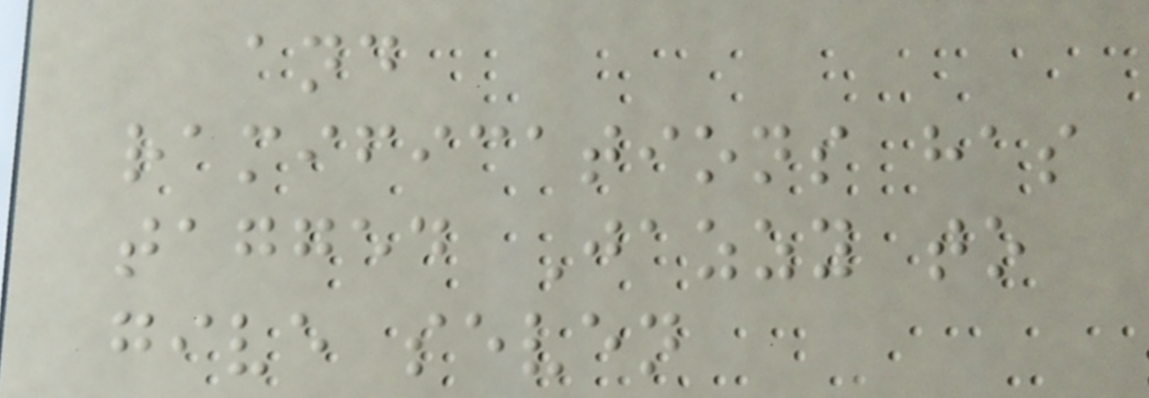and
ramifications has
tagged Jazzy to
give seven
